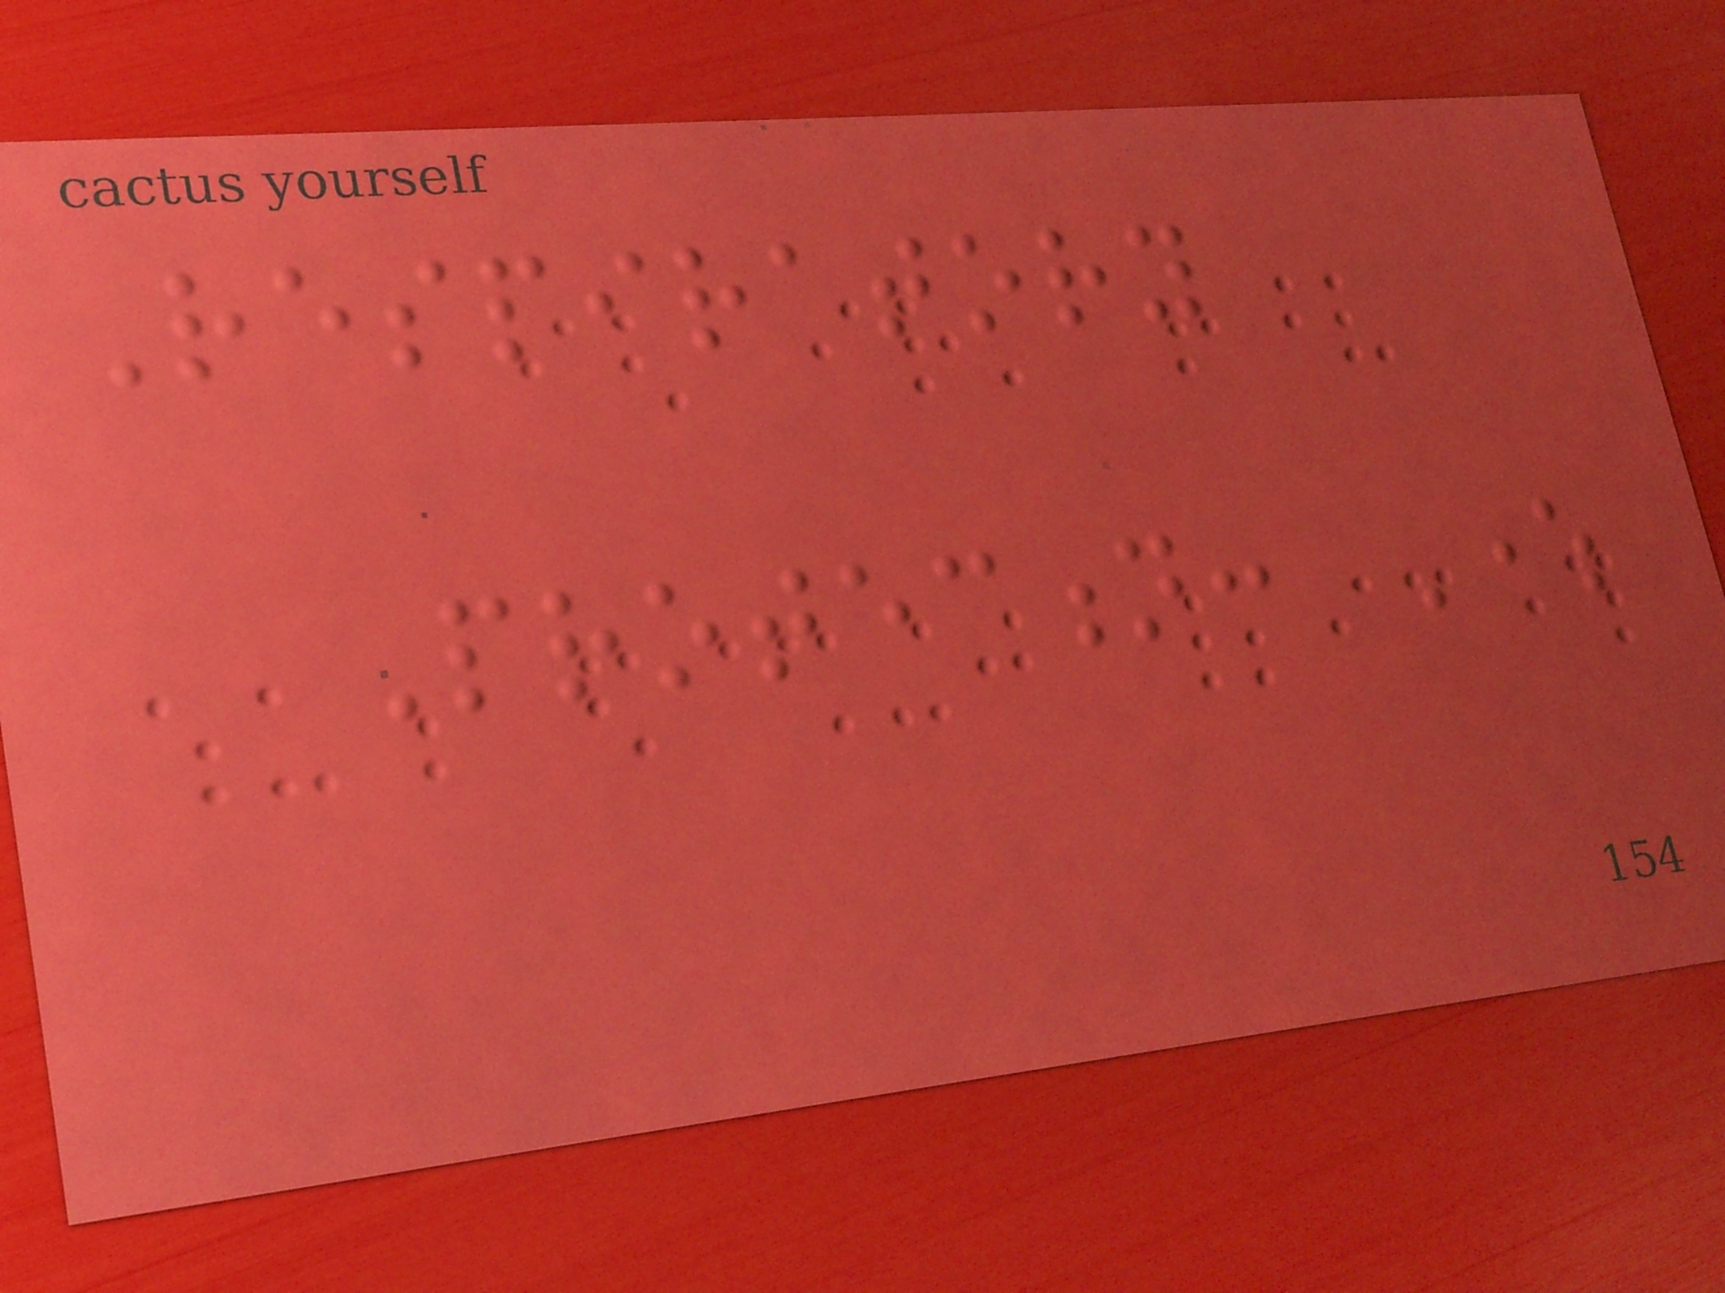Respiratory
Protection: Where
